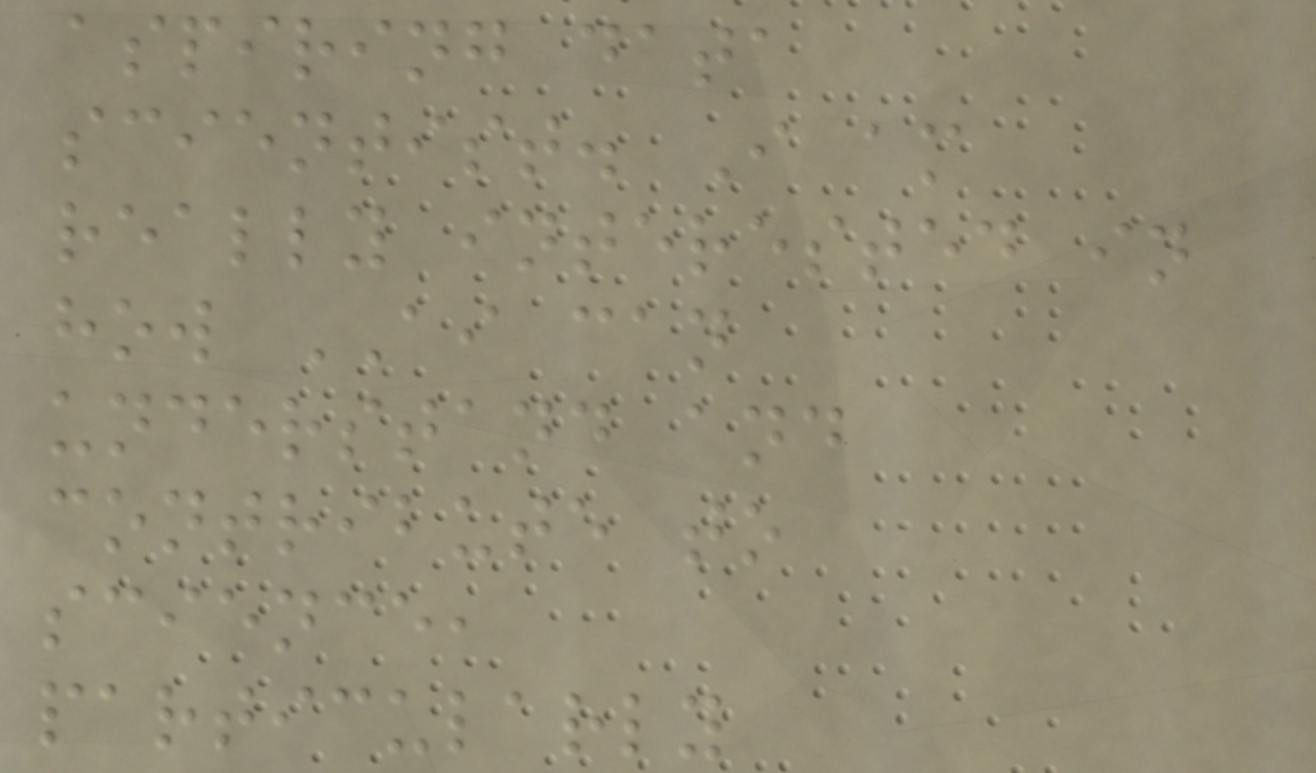aspiring data
scientist. I am
really interested in
how AI can
understand and
contribute to
science,
particularly
